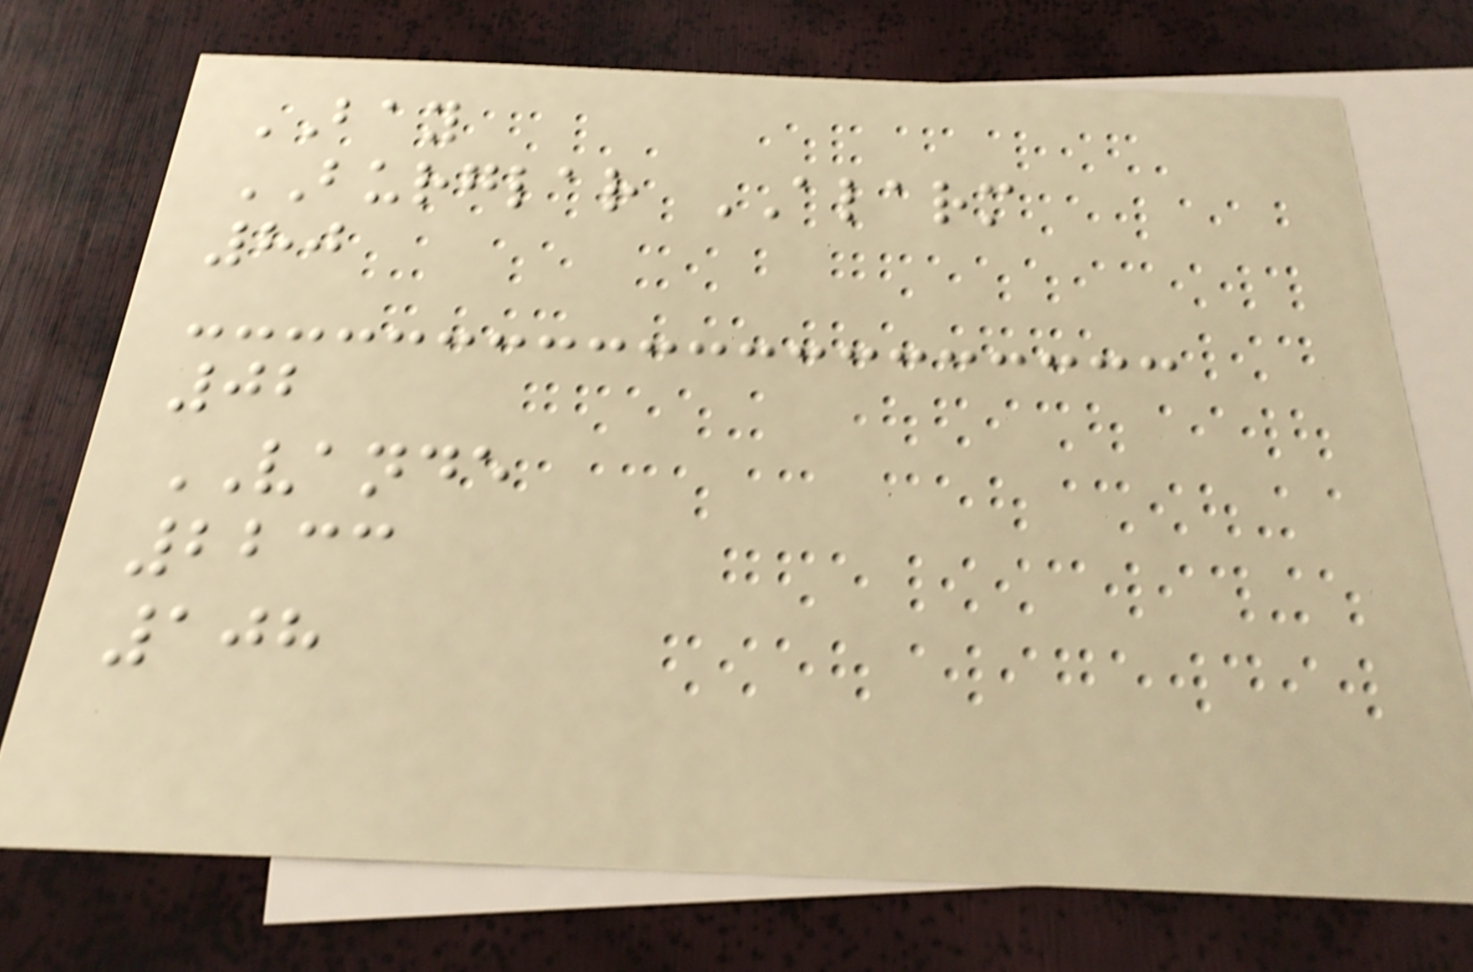BAY
BURGLAR ALARM
80
02
VANDE
2233
108
